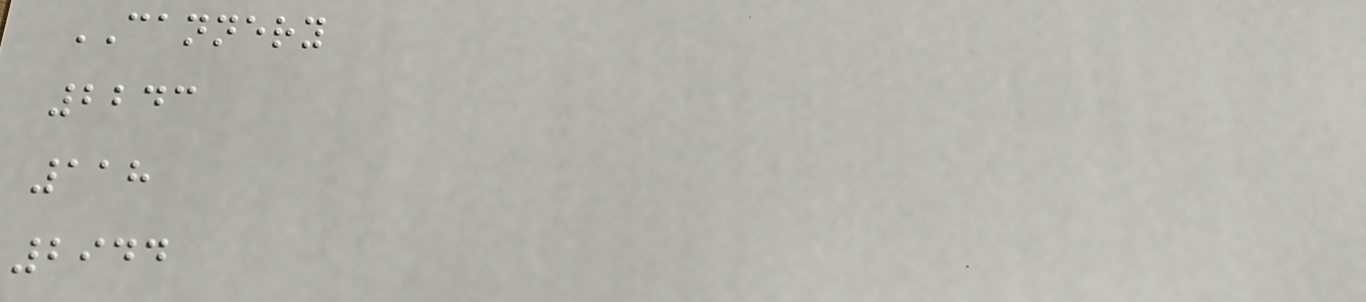CANNERY
2243
118
2944
